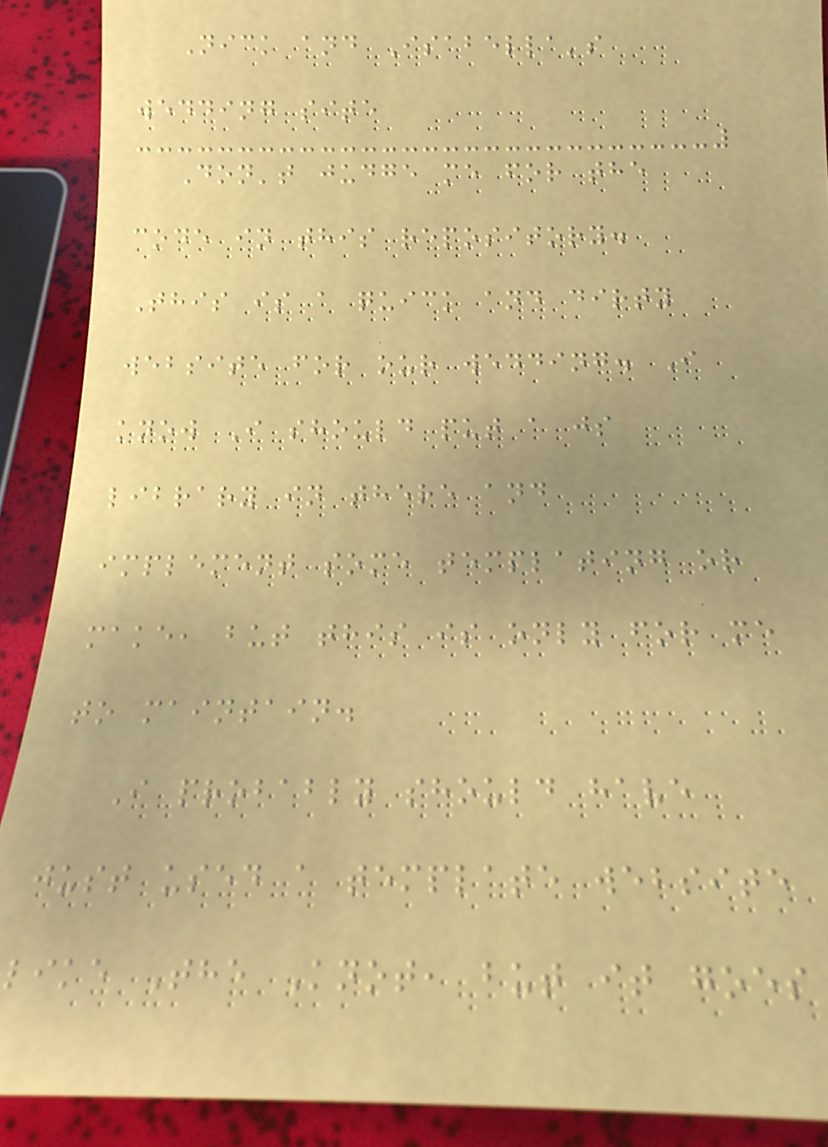Nick and Isabella's
wedding site
Don't judge me for the
code in this repository.
This is a quick and dirty
website for our wedding. I
know I should put a js
library in there and
implement some templating or
make, but this is only for me
to maintain.
I probably should have
just used a template website
like The Knot, but it goes
